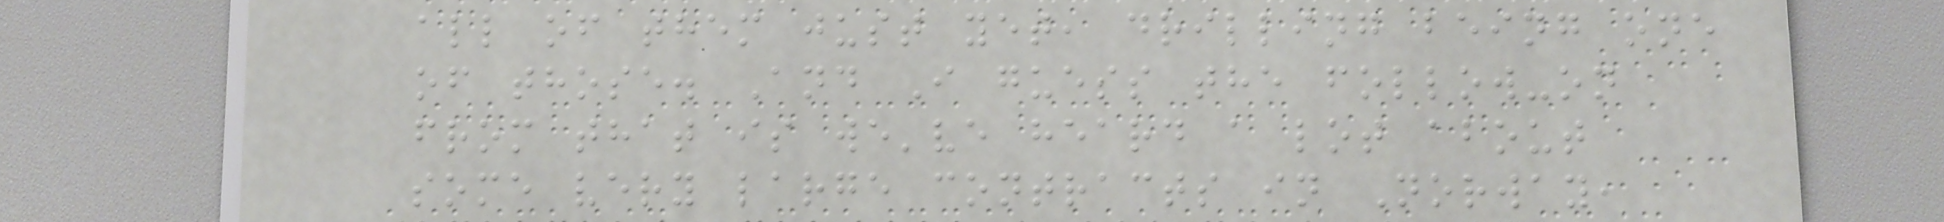all of them just yet, drilling being one
of those. And I guess the follow-on
from that is we've heard a lot about
some very large contracts in Norway,
